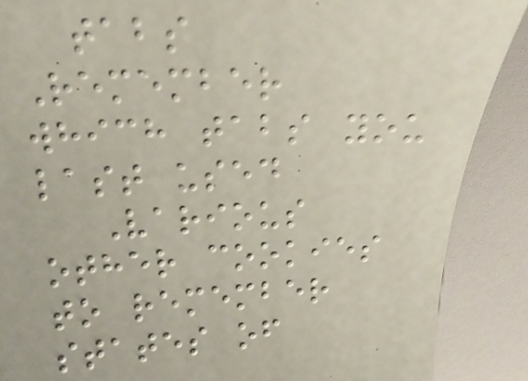tabs
Remember
which tabs you
last used
Various
other cookies
to remember
states of
